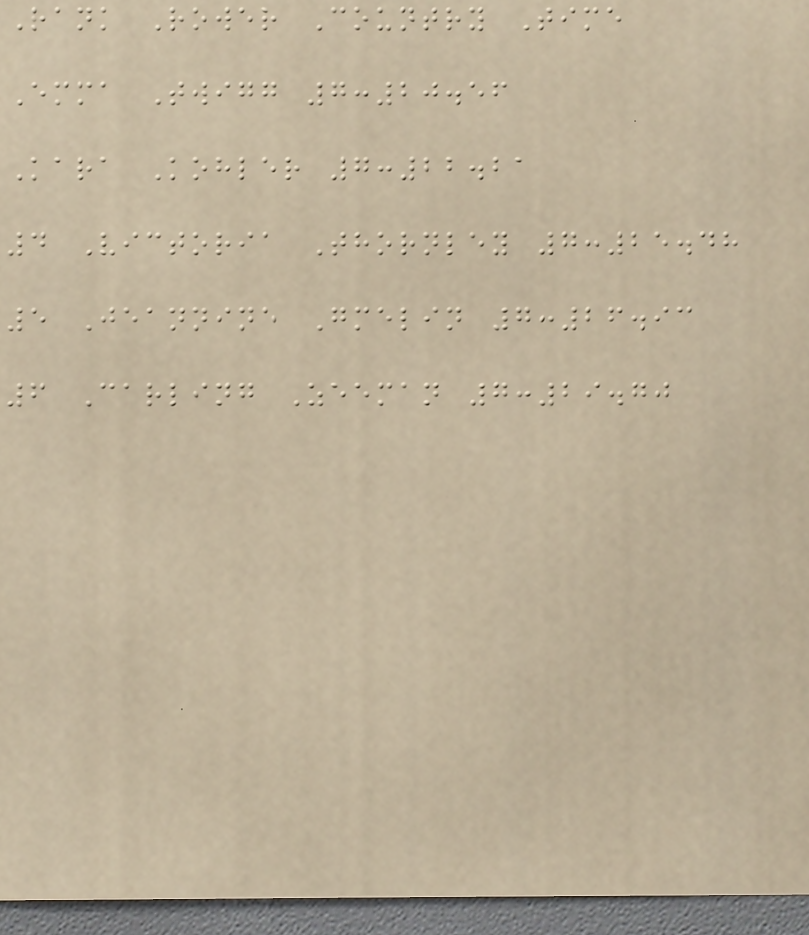Rank Rower Country Time
Emma Twigg 7:20.56
Kara Kohler 7:22.21
4 Victoria Thornley 7:25.48
5 Jeannine Gmelin 7:26.93
6 Carling Zeeman 7:29.70
